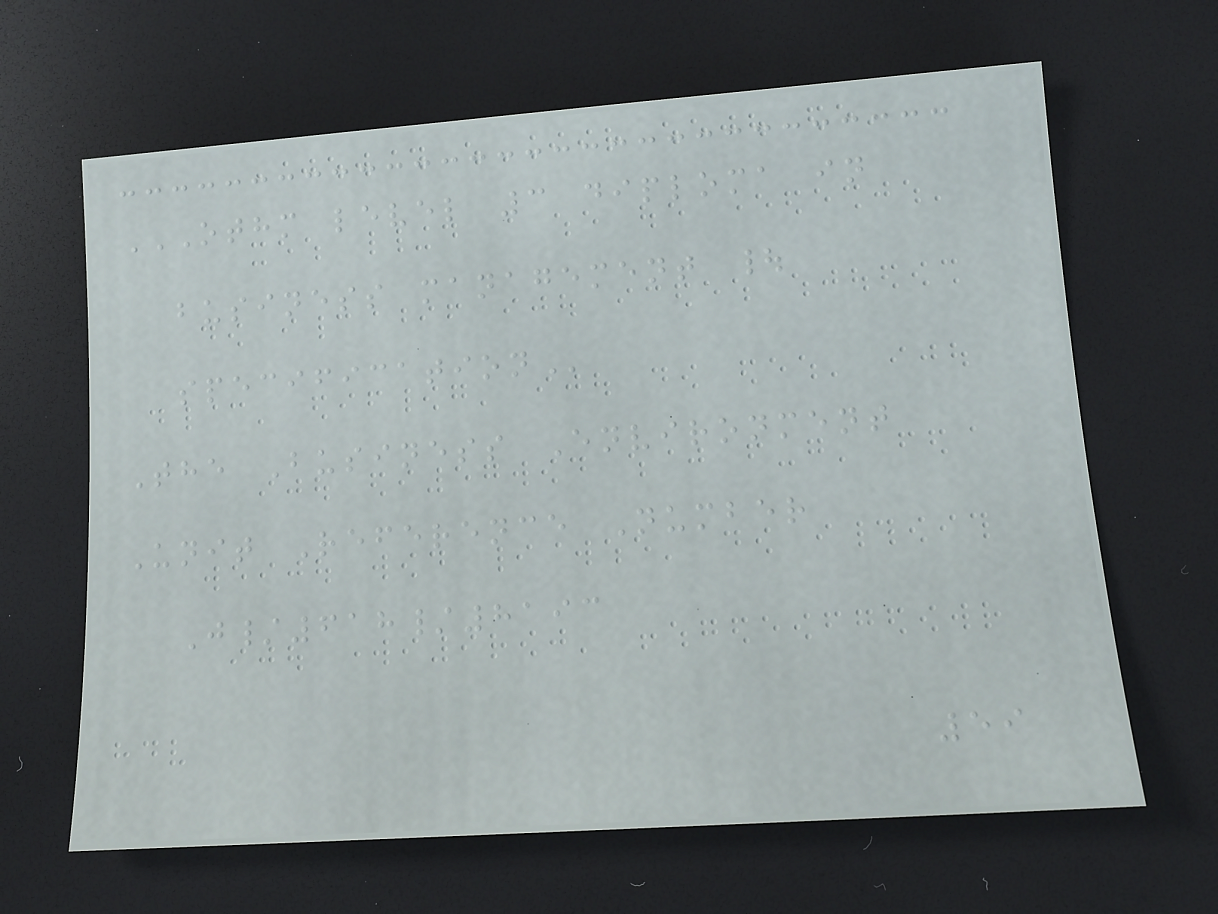OTHM LEVEL 3 DIPLOMA IN
BUSINESS MANAGEMENT |
SPECIFICATION
The Business Environment
Unit Reference Number
J/618/8193
59
